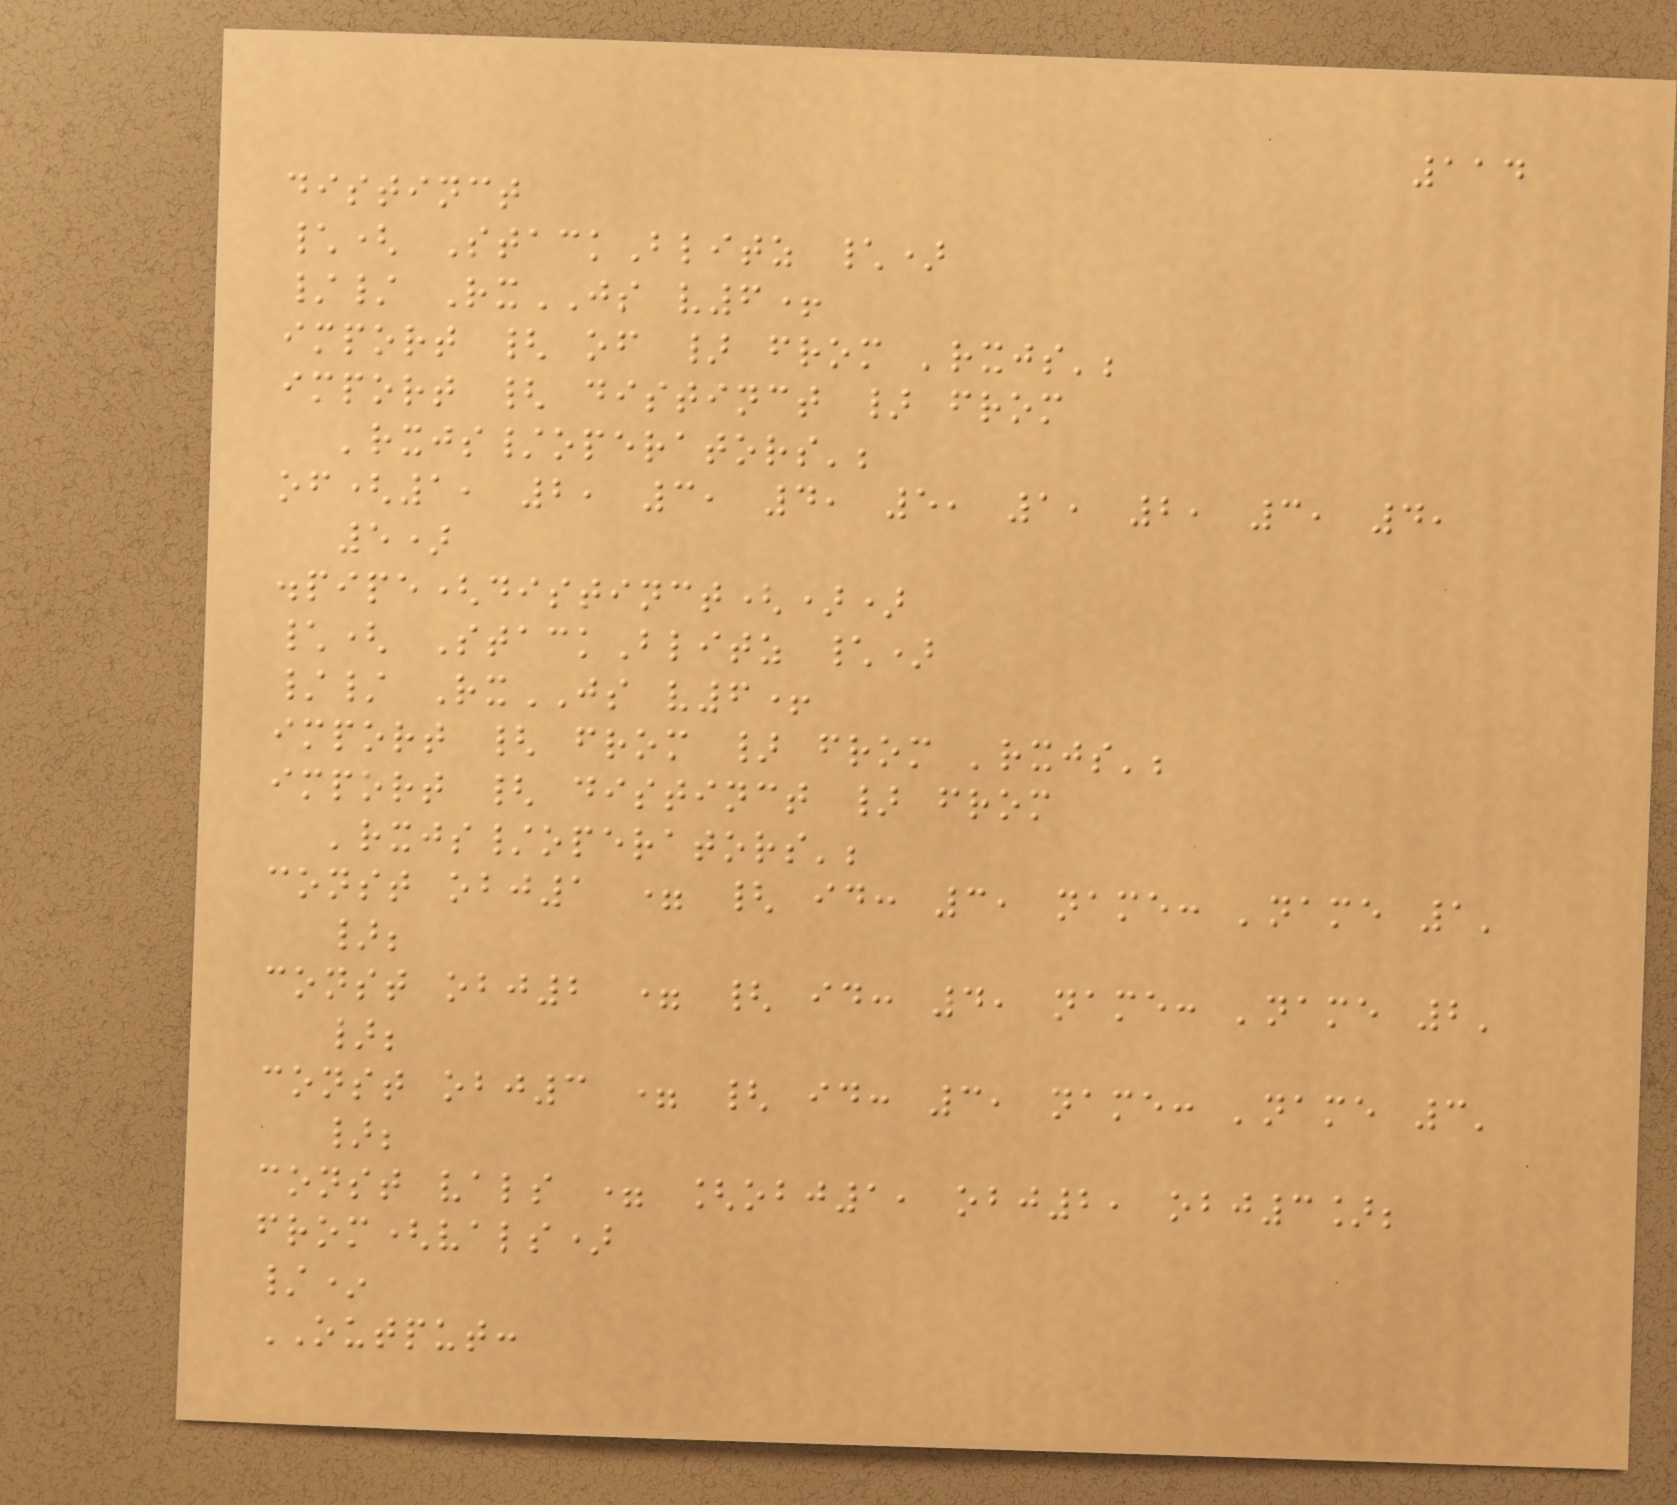114
distinct
\( StackBlitz \)
// RxJS v6+
import { of } from 'rxjs';
import { distinct } from
'rxjs/operators';
of(1, 2, 3, 4, 5, 1, 2, 3, 4,
5)
.pipe(distinct())
\( StackBlitz \)
// RxJS v6+
import { from } from 'rxjs';
import { distinct } from
'rxjs/operators';
const obj1 = { id: 3, name: 'name 1'
};
const obj2 = { id: 4, name: 'name 2'
};
const obj3 = { id: 3, name: 'name 3'
};
const vals = [obj1, obj2, obj3];
from(vals)
/*
OUTPUT:
